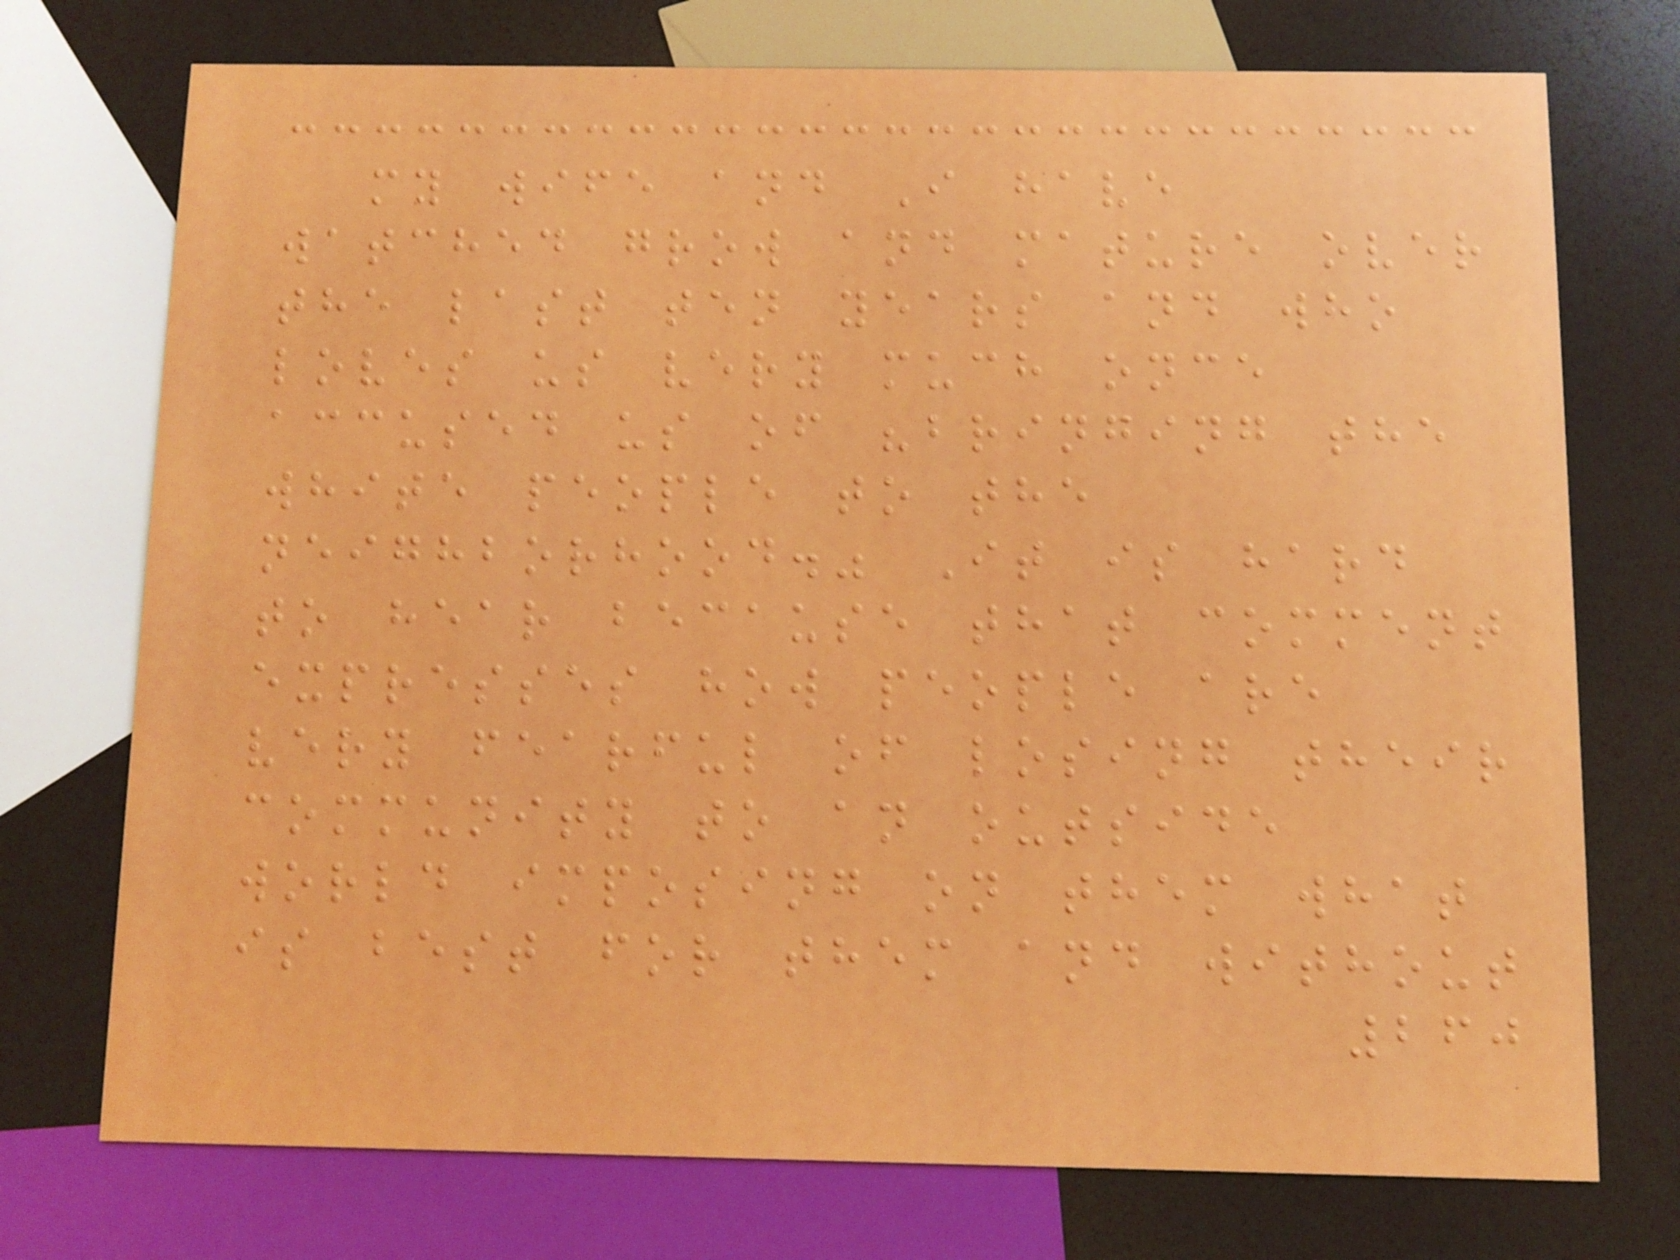my wife and I have
watched grow and mature over
the last ten years and who
loves us very much once
accused us of "bringing the
white people to the
neighborhood." It is hard
to hear because that comment
expresses how people are
very fearful of losing their
community to an outside
world imposing on them what
is best for them and without
260
